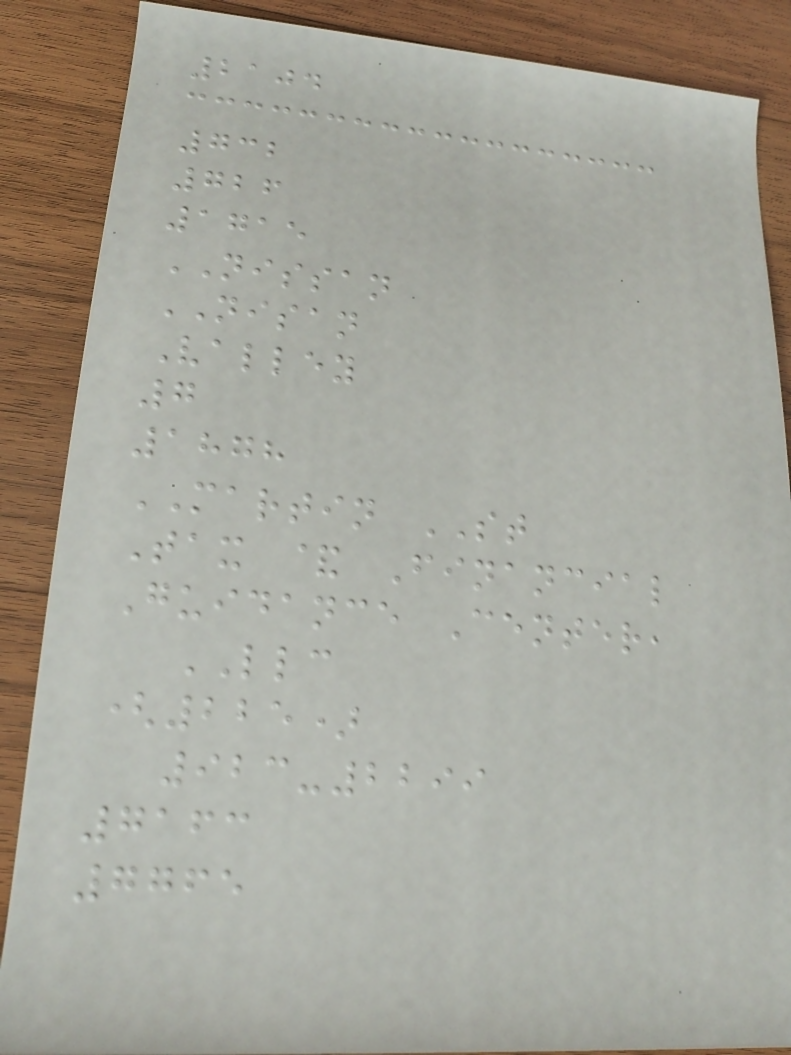2104
732
726
1715
NISSAN
NISAN
Valley
7
1878
MARTIN ST
Tax & Financial
Guidance Center,
LLC
(225)
923-2299
7163
7765
